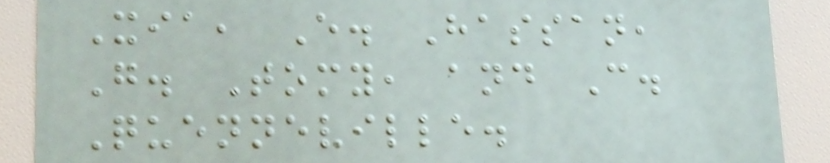Xia, E. Hassan,
G. Tomy, and C.
Quenneville.
